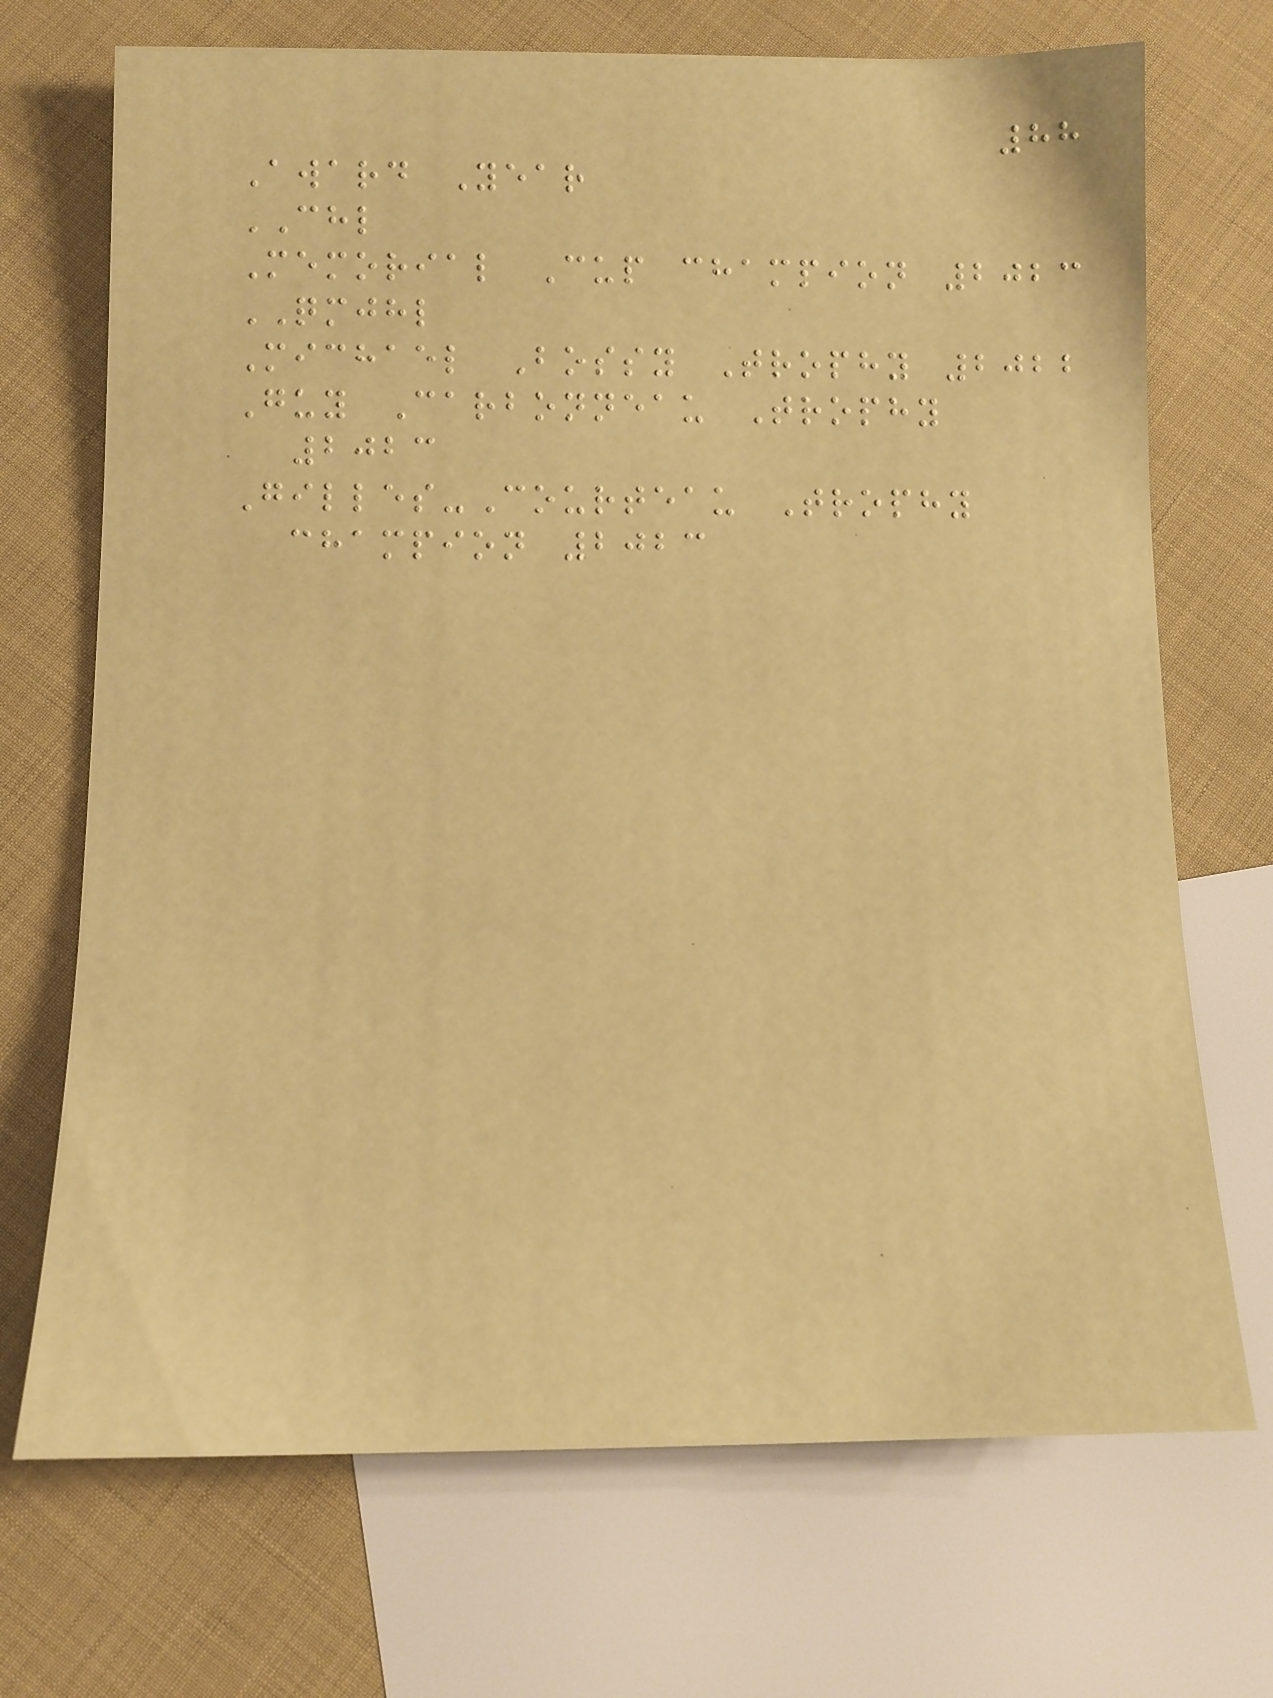88
Award Year
CHL
Memorial Cup champion 2023
QMJHL
Michael Bossy Trophy 2022
Guy Carbonneau Trophy
2023
Gilles-Courteau Trophy
champion 2023
